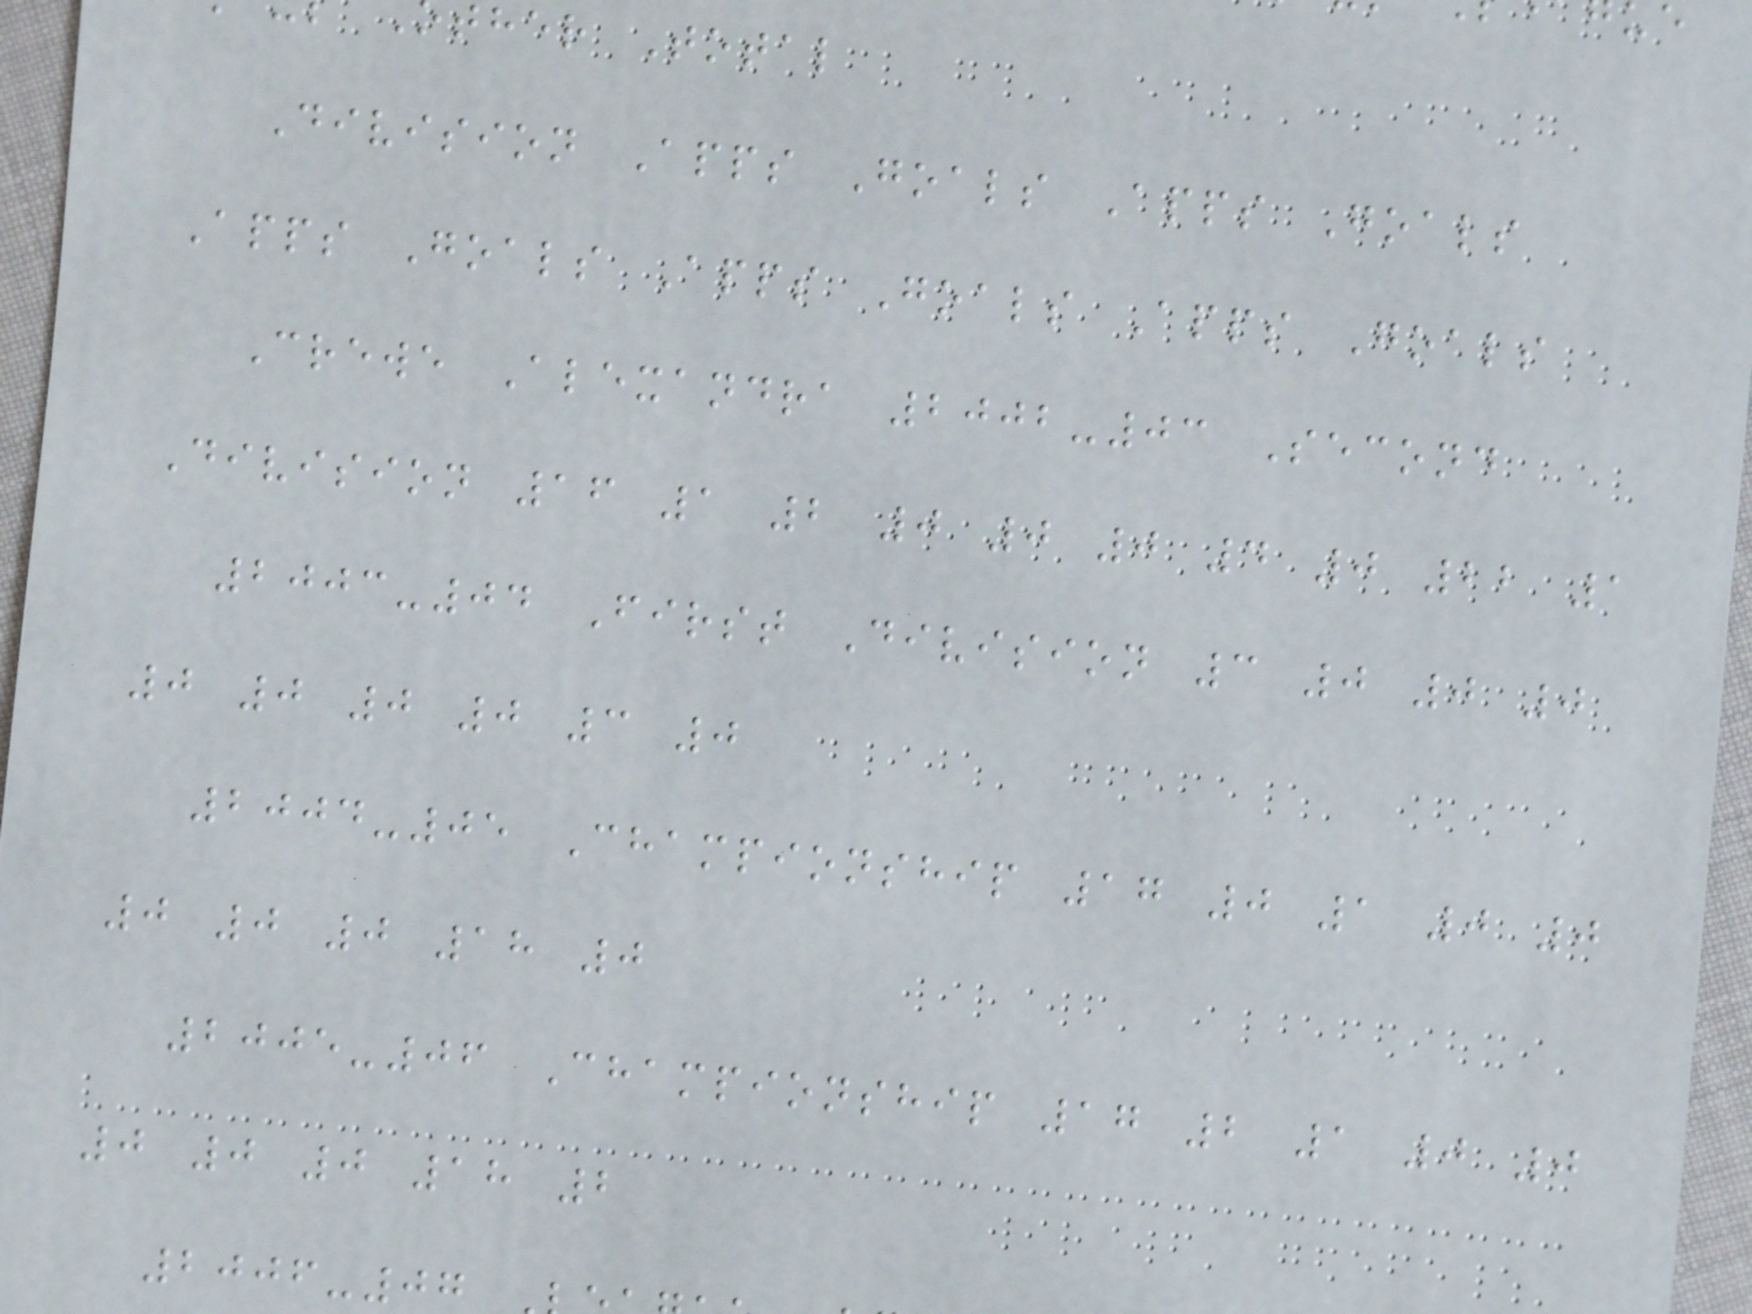ther Total
Division Apps Goals Apps Goals
Apps Goals Apps Goals Apps Goals
Crewe Alexandra 2002-03 Second
Division 16 1 2 0 0 0 4 0 22 1
2003-04 First Division 3 0 0 0
0 0 0 0 3 0
2004-05 Championship 17 0 1 0 0
0 0 0 18 0
2005-06 Championship 17 2 1 0 0
0 0 0 18 2
